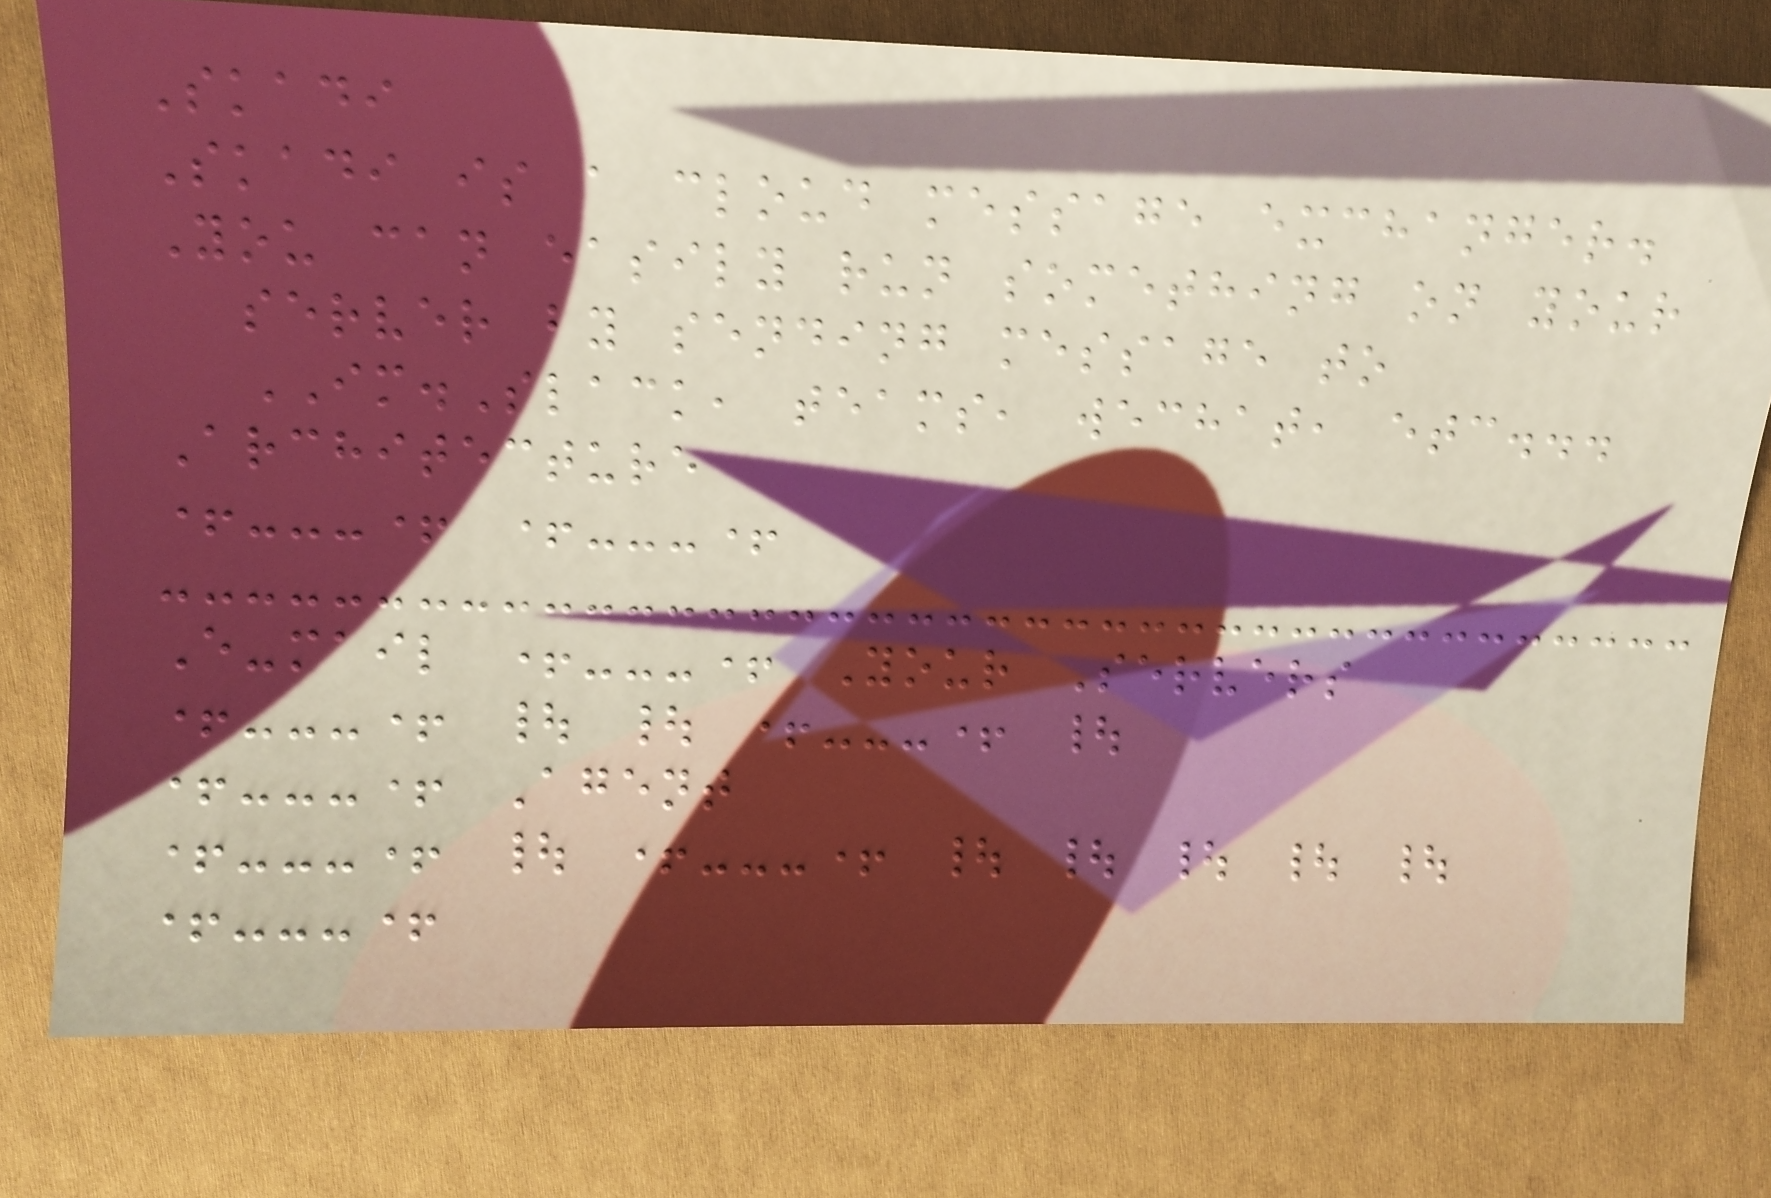Skadi
Skadi is a cloud message exchanger.
You can easily run something on your
server by sending message to
IM.Slack, teams, wechat, etc...
Architecture
+---+ +---+
E-mail +---+ Your Servers
+---+ | | +---+ |
+---+ Agent
+---+ | +---+ | | | | |
+---+
